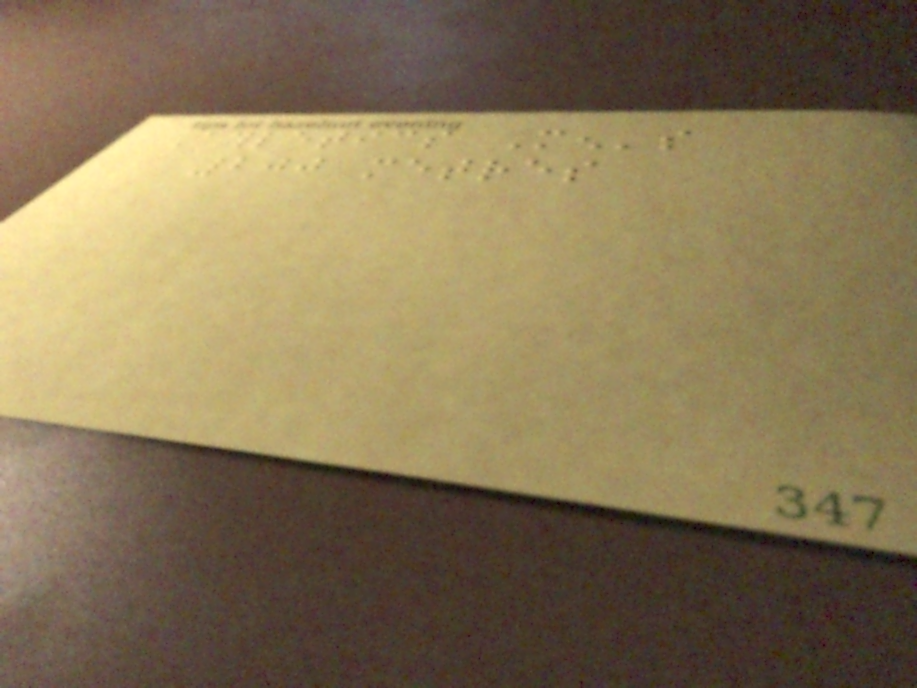Athletics Men's
200 metres
